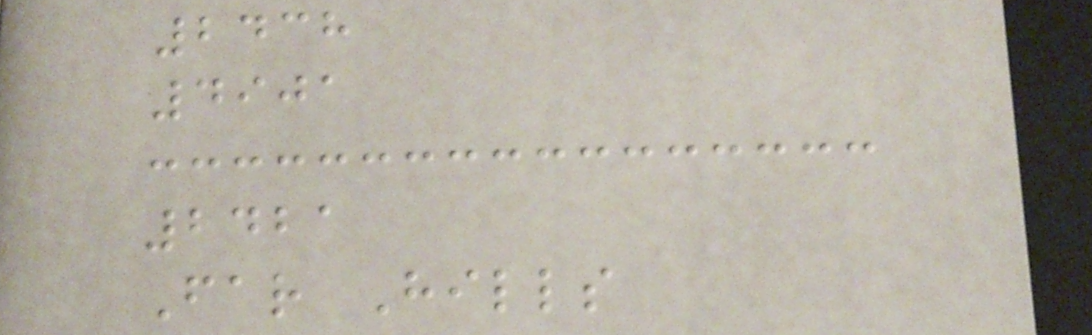2438
4901
2421
Far Hills
